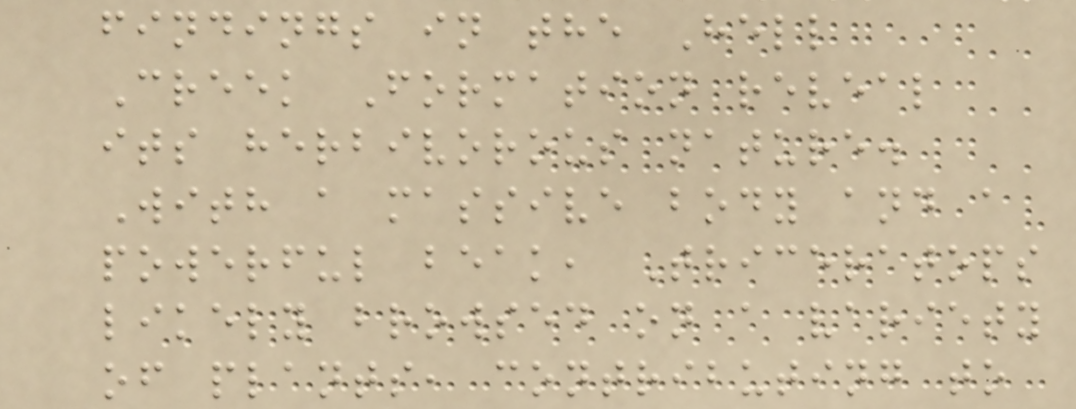findings in the Hell
Creek Formation reveal
its herbivorous nature.
With a massive body and a
powerful beak, Triceratops
likely browsed on a variety
of plants, contributing to
